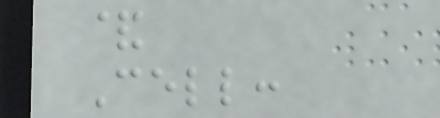&
Cell:
